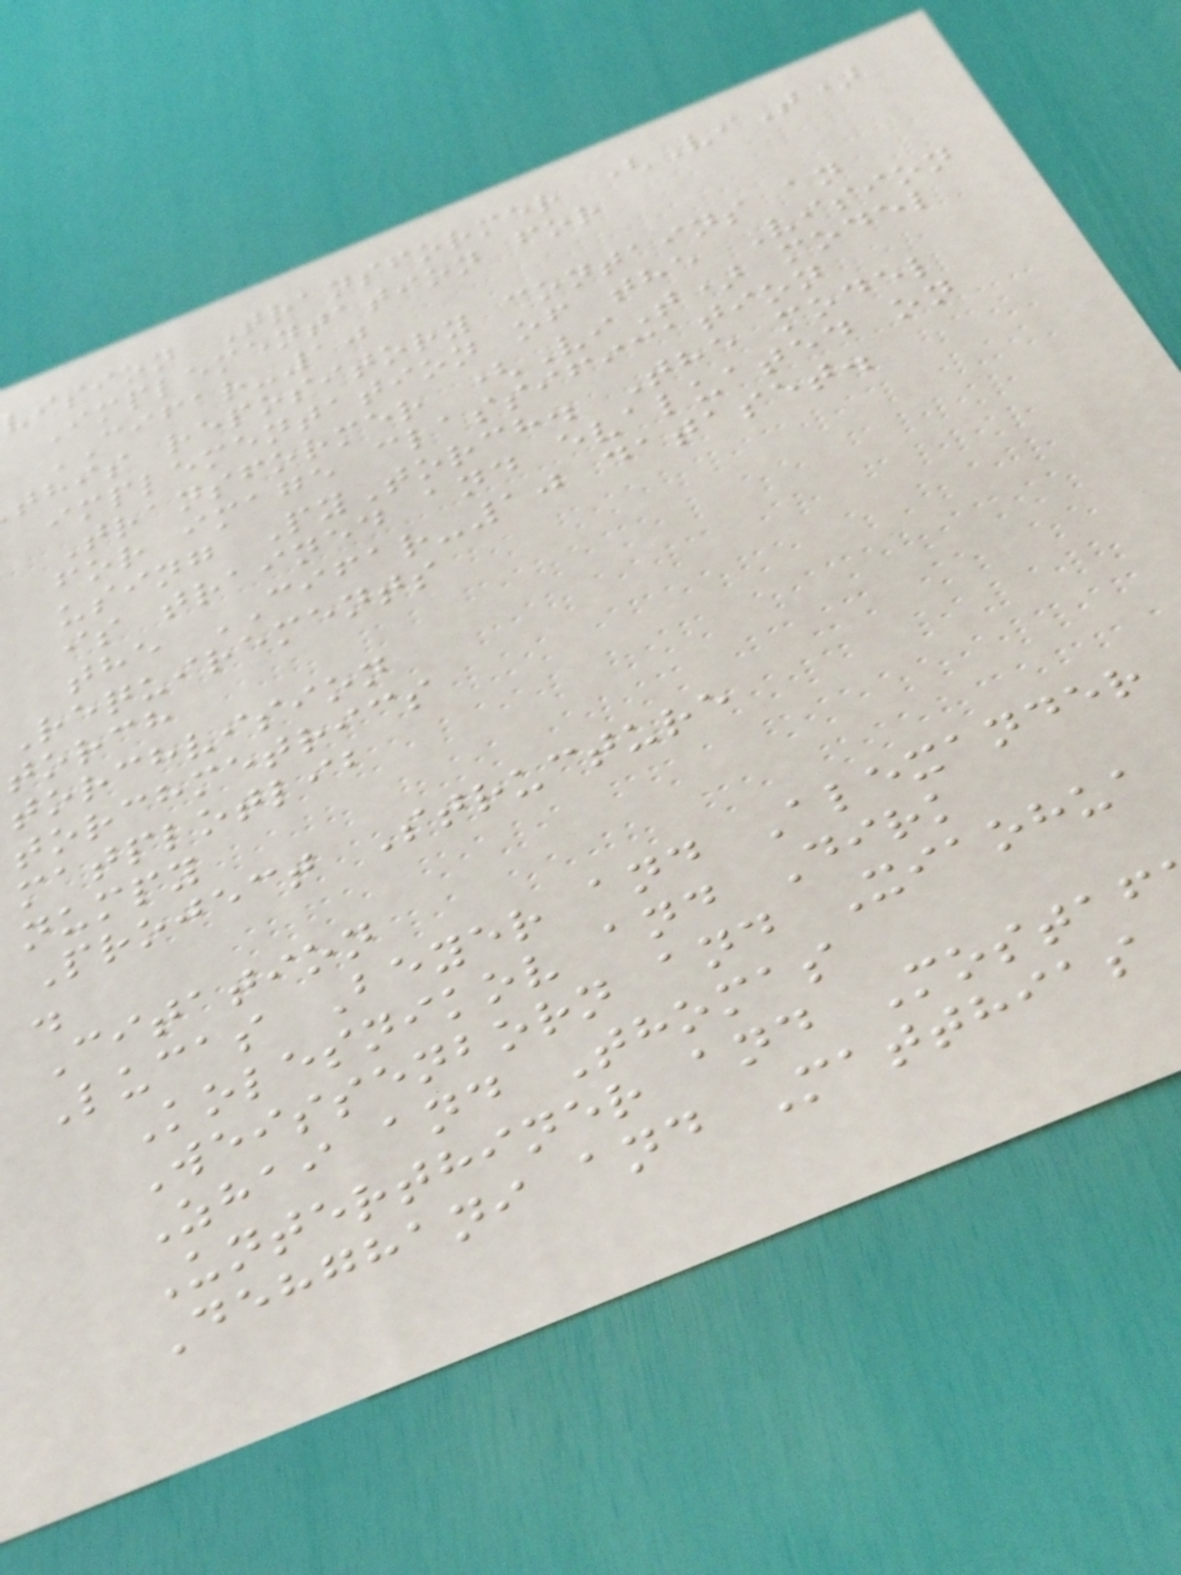vision Transformer (ViT)
Implementation for
CIFAR-10
this repository contains an
implementation of the Vision
Transformer (ViT) model
for image classification
using PyTorch. The model
is trained and evaluated on
the CIFAR-10 dataset.
Requirements
torch
torchvision
torchmetrics
matplotlib
numpy
Project Structure
.
Citation
Lucas Beyer and Alexander
Kolesnikov and Dirk
Weissenborn and Xiaohua
Zhai and Thomas
Unterthiner and Mostaf
Dehghani and Matthias
